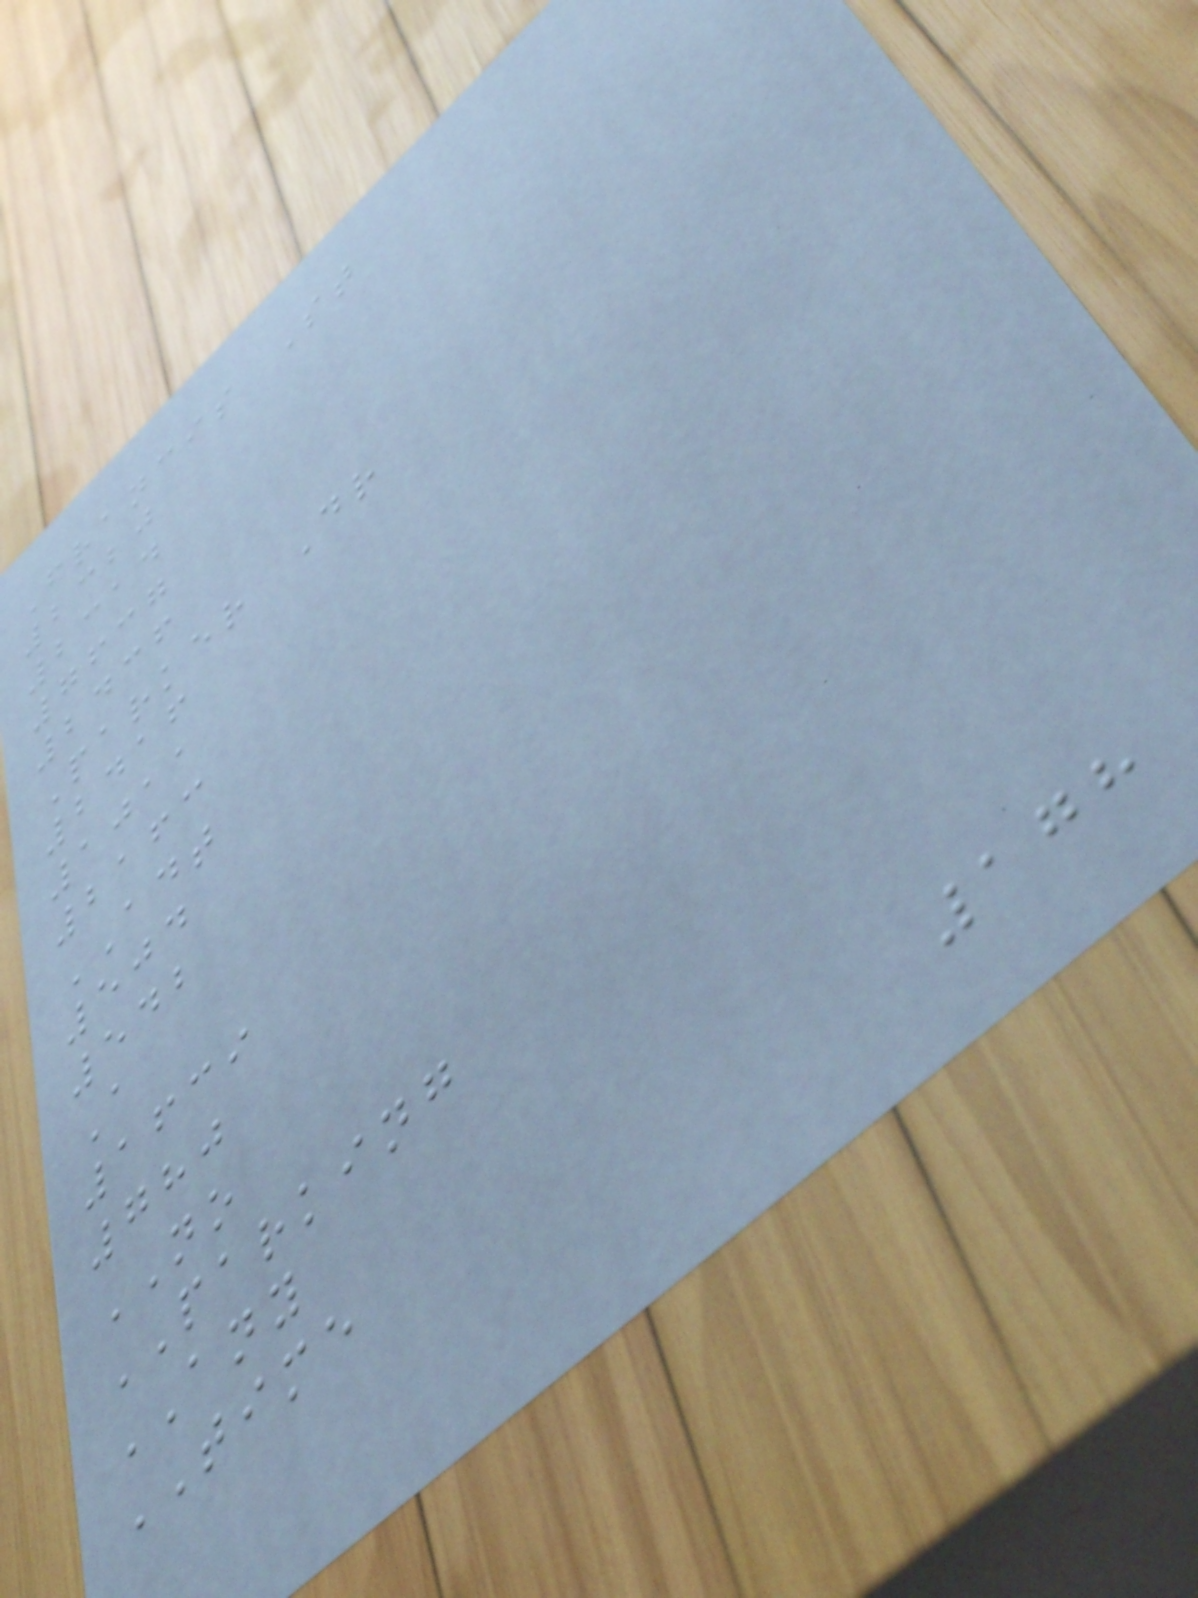Francis St
2320
2314
7637
2436
Parker Dr
2416
1011
2163
ADT
504
542
A
1639
780
NO
PARKING
ANY
TIME
178
